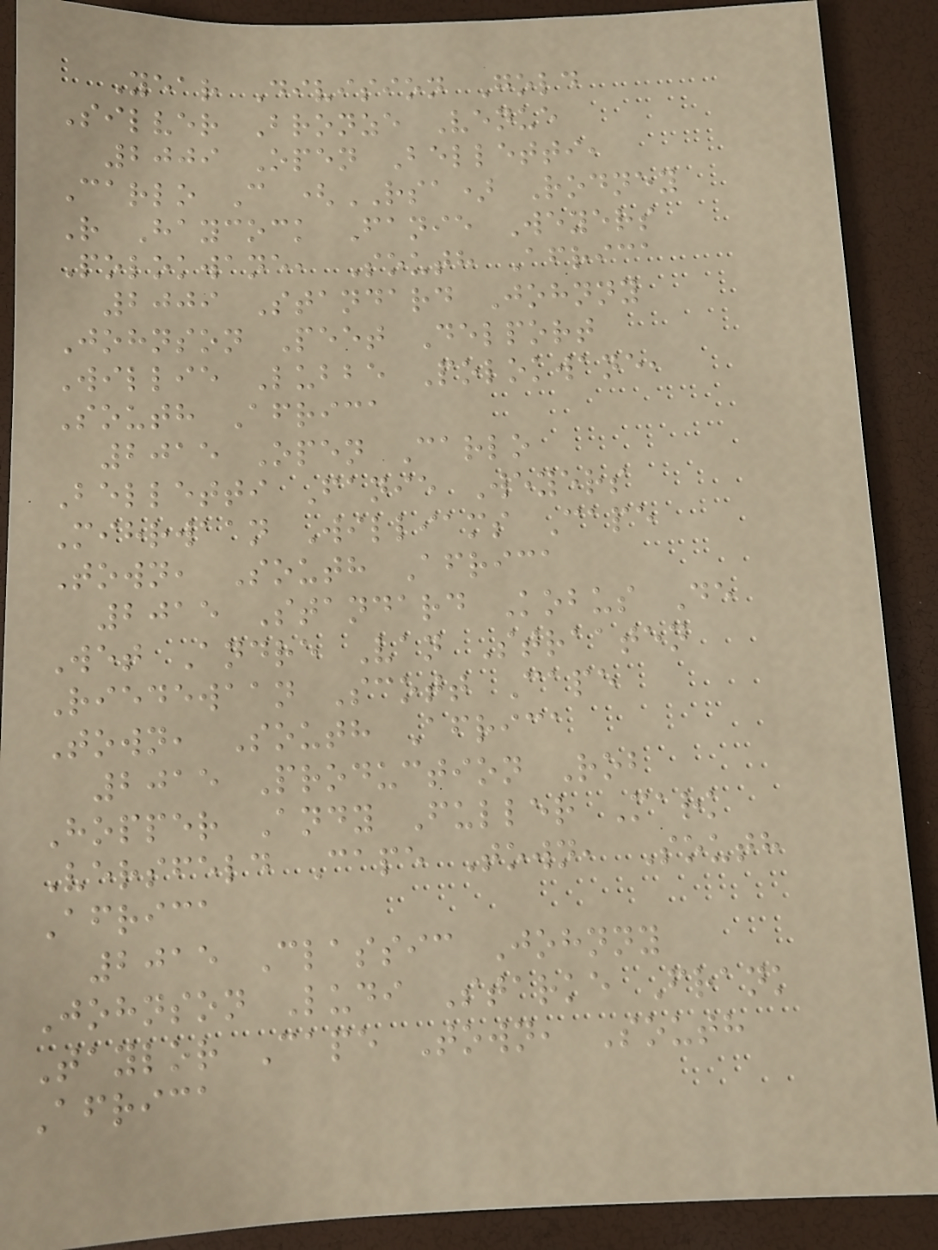Year Division Gold
Silver Bronze Venue
2009 Open Belletti,
Carlo C (RSA) Rodney
R Haycock Fanie Weyers
Polokwane, South Africa
2009 Standard Johnny
Johnson Peet Delport
Willie Lubbe Polokwane,
South Africa
2015 Open Carlo
Belletti Fanie Weyers
Mihrwaan Williams Cape
Town, South Africa
2015 Standard Kobus De
Wet Andre Van Straaten
Riedewaan Scott Cape
Town, South Africa
2015 Production Rob
Hopper Andy Fuller Mark
Versfeld Cape Town, South
Africa
2015 Classic Johnny
Johnson Ludi Starke Frank
Taylor Cape Town, South
Africa
